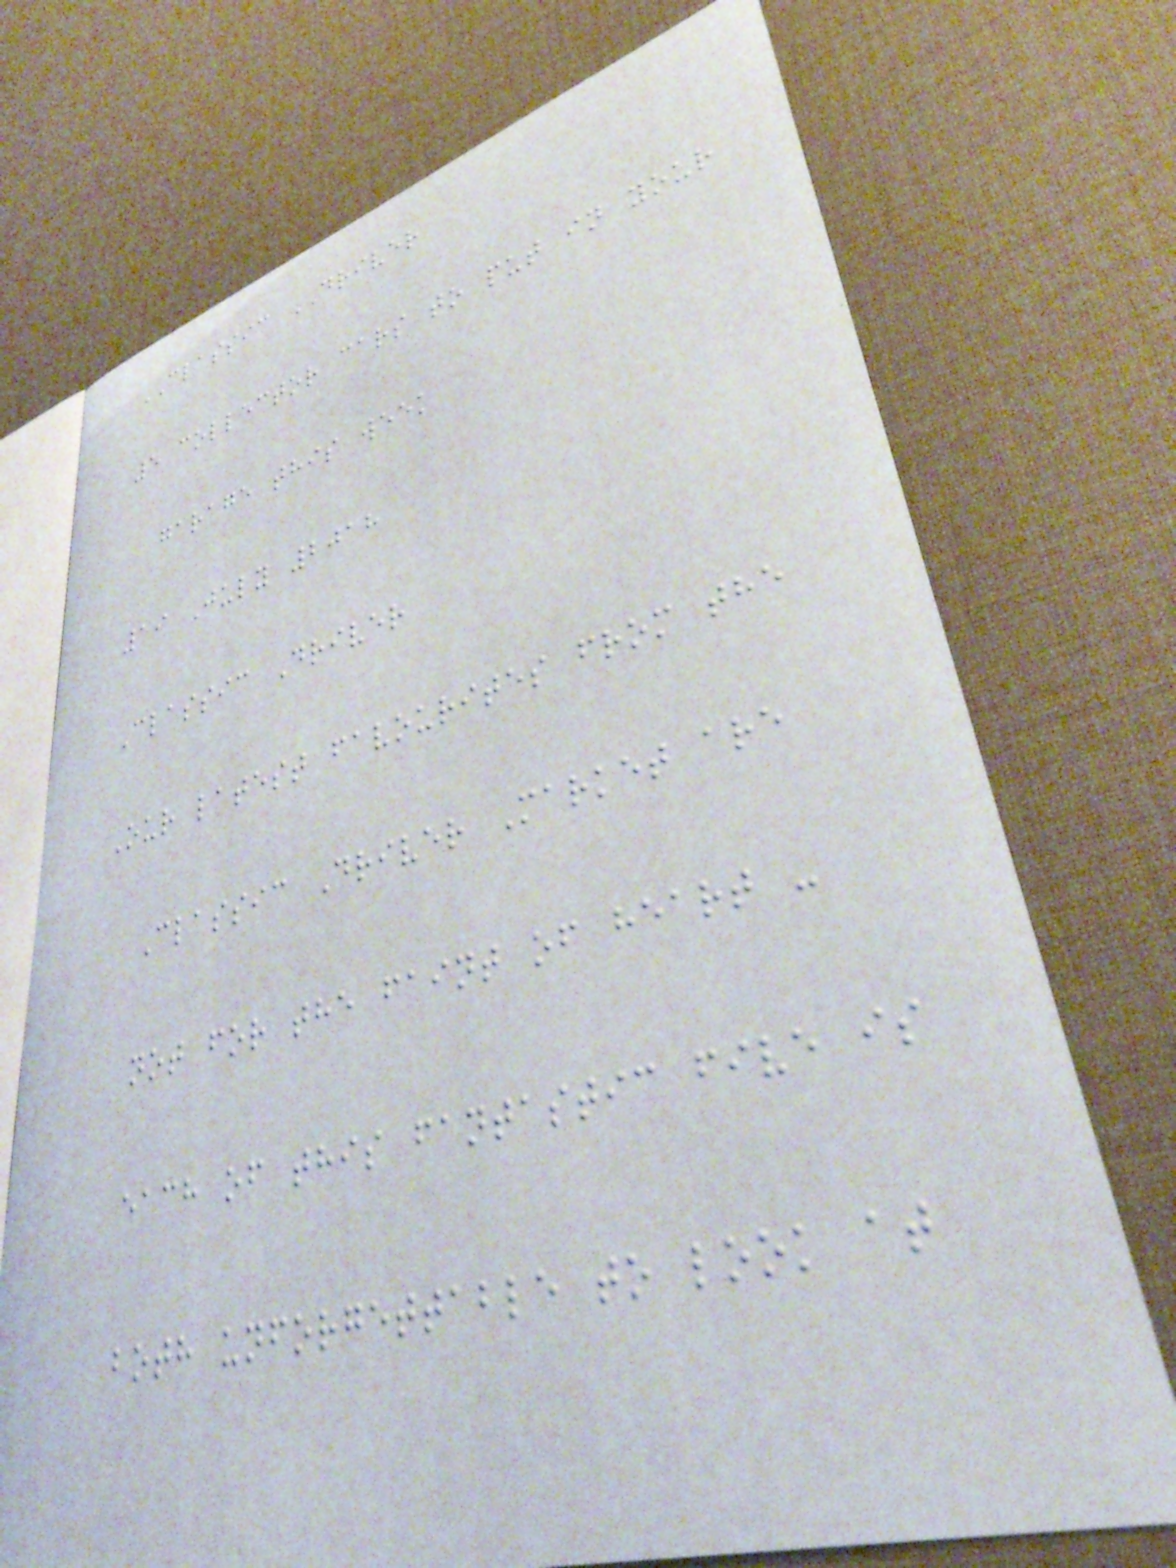CLASSIC DRIVER
5 collector cars to put in your
garage this week
19 July 2018
Classic Driver
Our latest favourites from the
Classic Driver Market are
not for the faint of heart -
each of this fantastic five is
both unforgettable to look at
